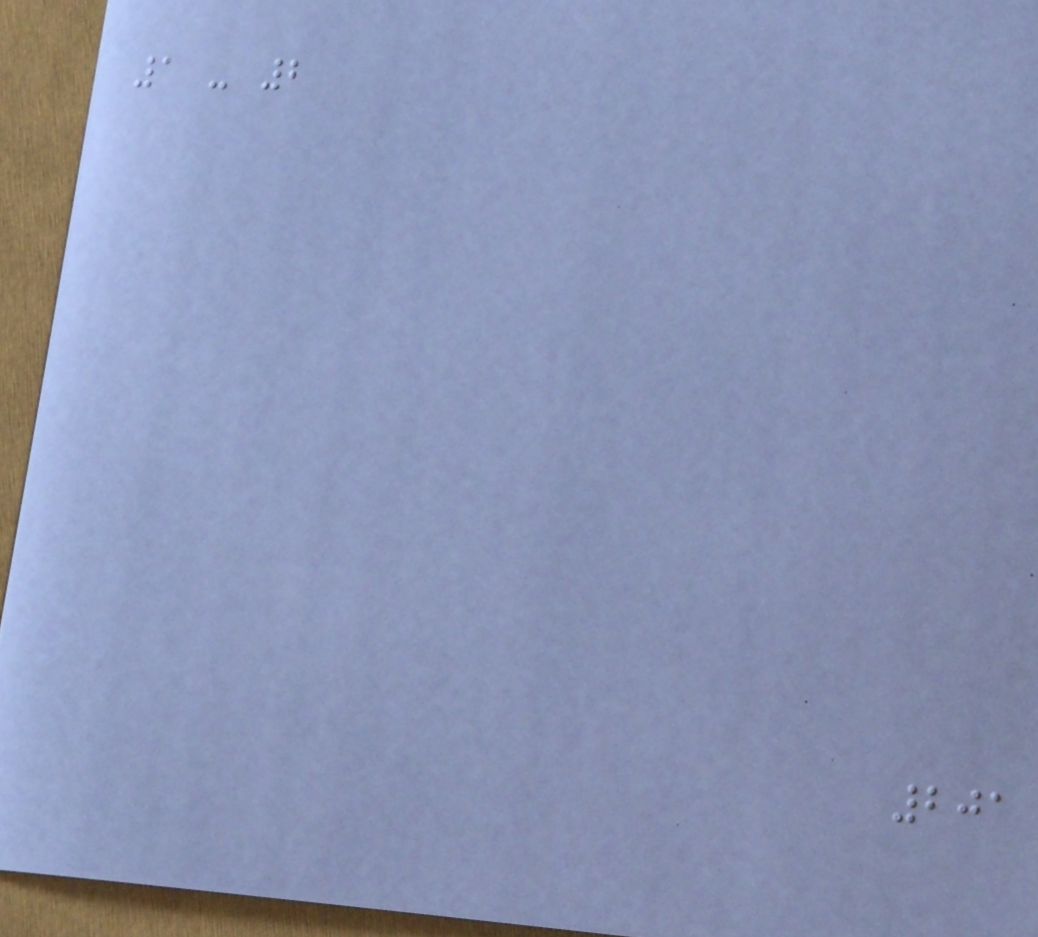1 - 2
201
